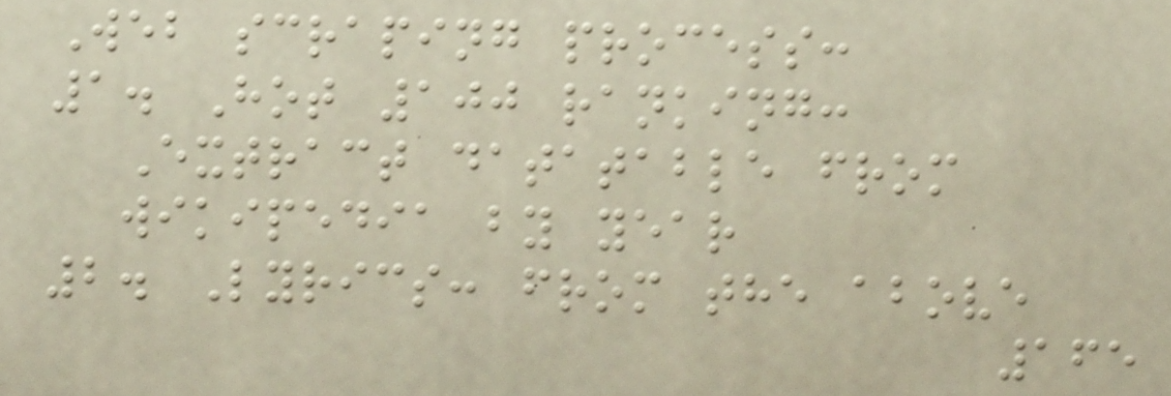Web scraping process:
1. Hot 100 ranking:
Extract datatable from
wikipedia by year
2. Lyrics: from the above
165
